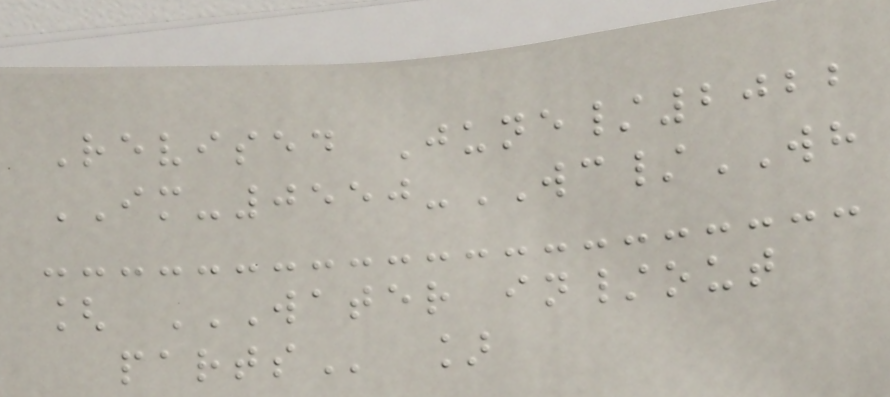Revised June/2022
IM-0550-WC/WH
[ WATER IN/OUT
PARTS ]
